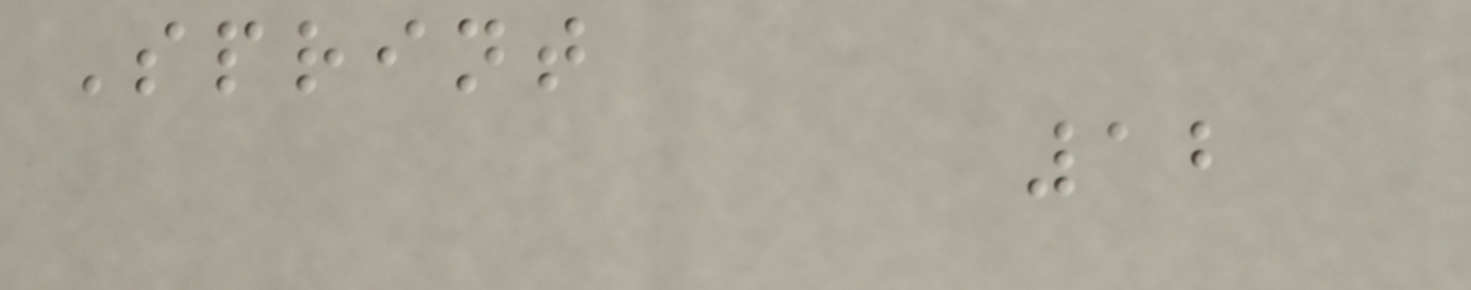Sprint
12
